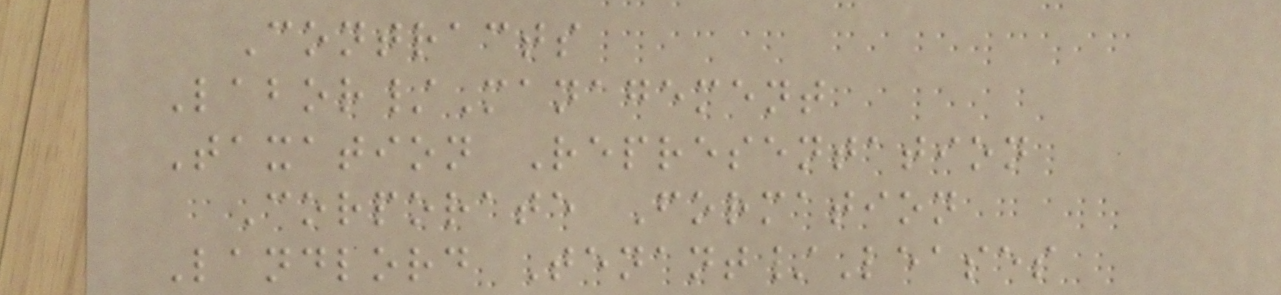Contracts
Labor/Management
Taxation Representation
Corporate Formation
Landlord Tenant/Leases
